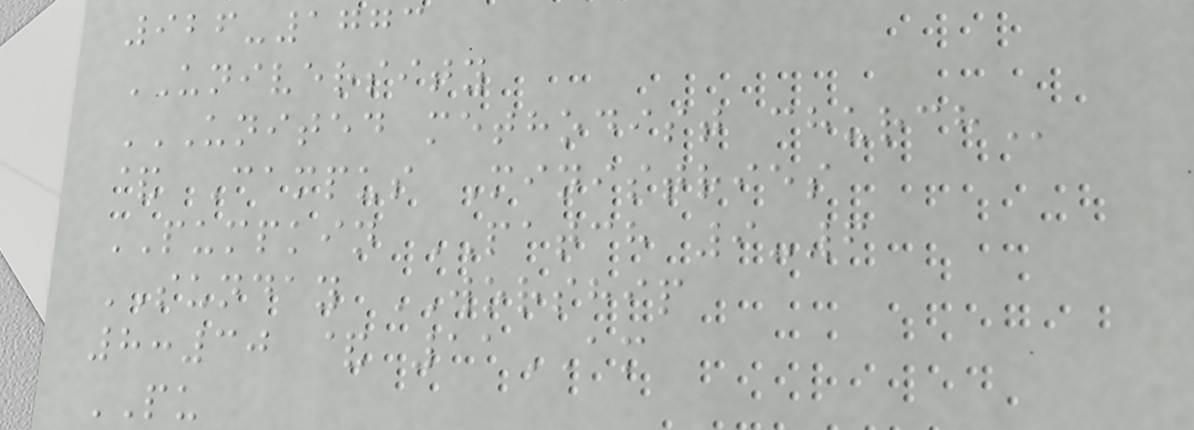926-1773
UNIVERSITY
UNITED METHODIST CHURCH
& Campus Ministries
PUMPKIN PATCH 9-6
SUNDAY WORSHIP
8:30 & 11AM
PU
